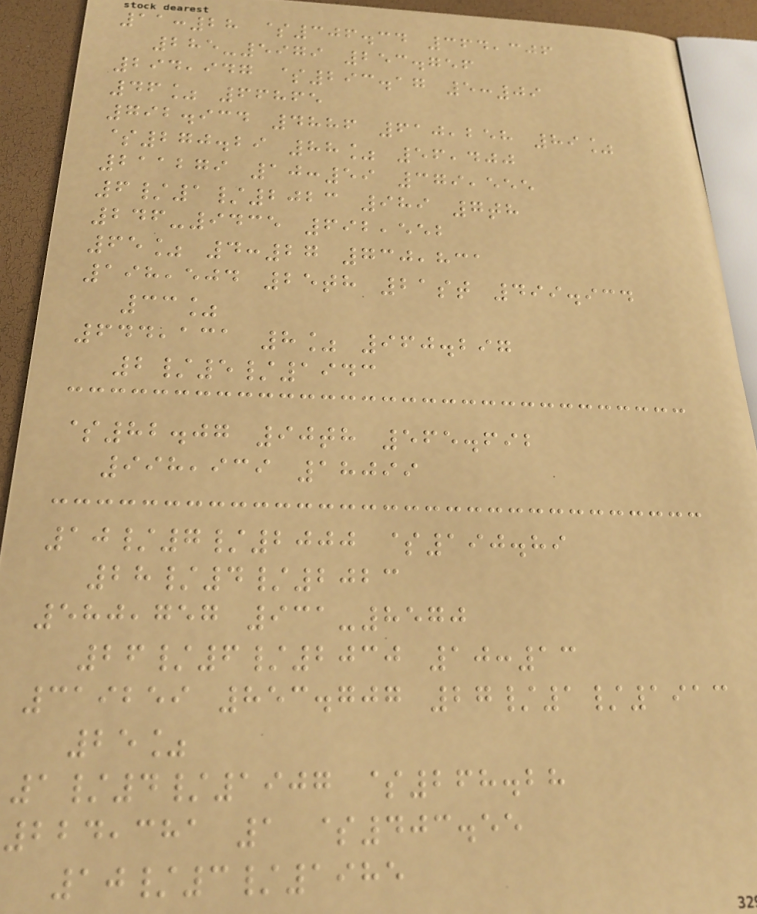11:28 $306.34 364,306
285-5979 253.756
294,947 $293.17 5:09
46% 66865
792.934 4886 610,258 89%
$270.29 88% 56,400
211279 10:59 379,555
6/1/2023 989 7th
246-9435 692,552
65% 4:27 730,831
198,504 25th 21st 499.934
33%
644,131 8% 960.297
2/5/1943
$82.07 90th 565.692
998,939 18099
10/7/2000 $190.89
28/4/2023
580,757 931-8570
26/6/2030 10:13
319259 853.707 27/1/1913
25%
1/4/1907 $268.28
224,381 1 $403.55
10/3/1985
